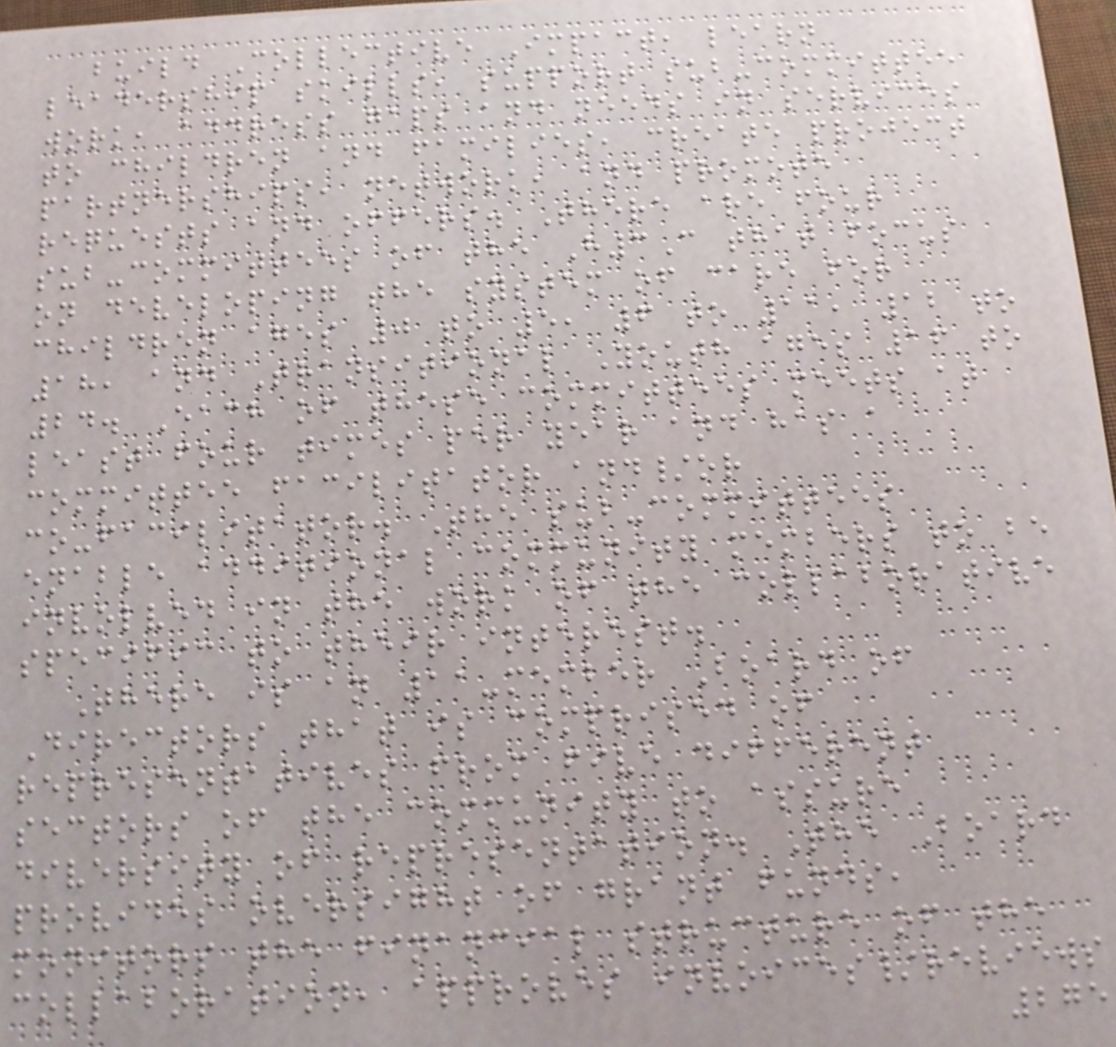build Collective Impact, learn
leadership skills, support sub-committee
work, address gaps and needs in services
to children and families, create project
partnerships, network, and promote
requests and offers. There are four
sub-committees of the H3C that focus
on developing the system of care for
children ages 0 to 5, 6 to 11, 12 to
18, and Transitional Youth ages 16 to
24. Each of these committees meets at
least four times per year and has a
committee facilitator and/or
co-facilitator. The sub-committees
enable additional community members to be
involved in the work of the collaborative
specific to their interest.
There is an 11-member Board of
Directors that is comprised of
representatives from five different
sectors of the community to assure
diversity of representation. The Board
provides oversight of grant funds,
monitors the financial structure of the
collaboration, approves invoices/reviews
275
